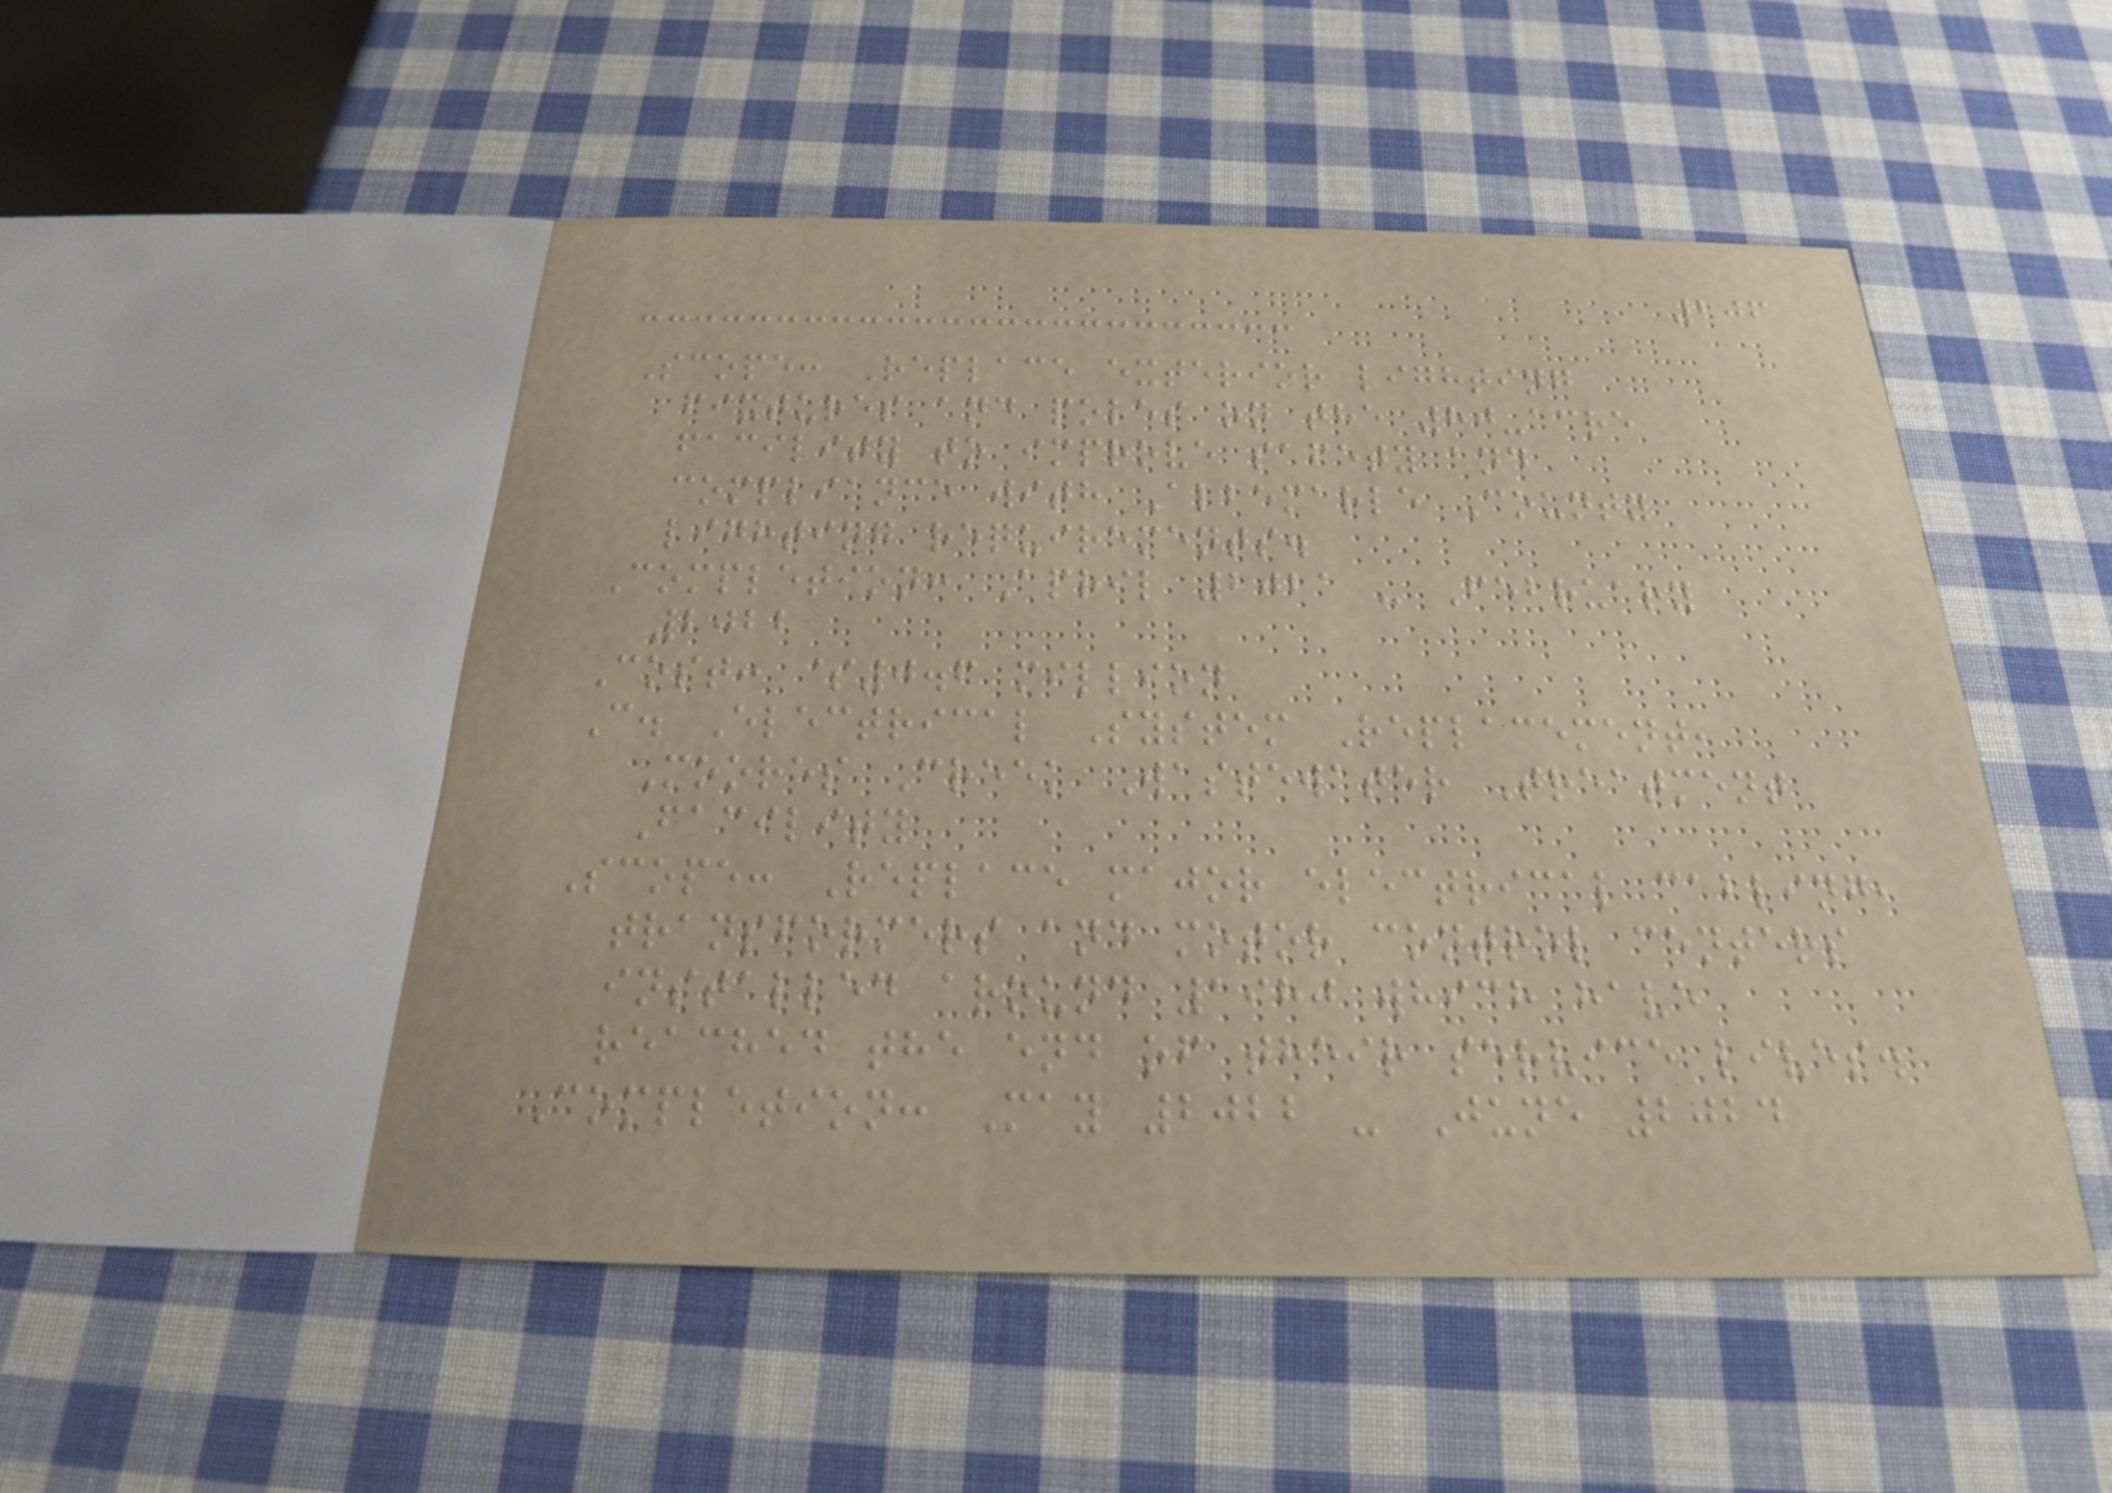206
Scope: Replace exterior lighting
fixtures and poles on the 80-acre
facility to improve safety and
compliance with Albemarle County
lighting requirements.
Completion: April 2021 - February
2022
Cost: $0.6 million
C. Electrical System Replacement,
Moores Creek Wastewater Treatment
Facility
Scope: Replace major electrical cabling,
transformers and motor control centers
installed around 1980 which have
reached the end of their service lives.
Completion: May 2022 - June 2024
